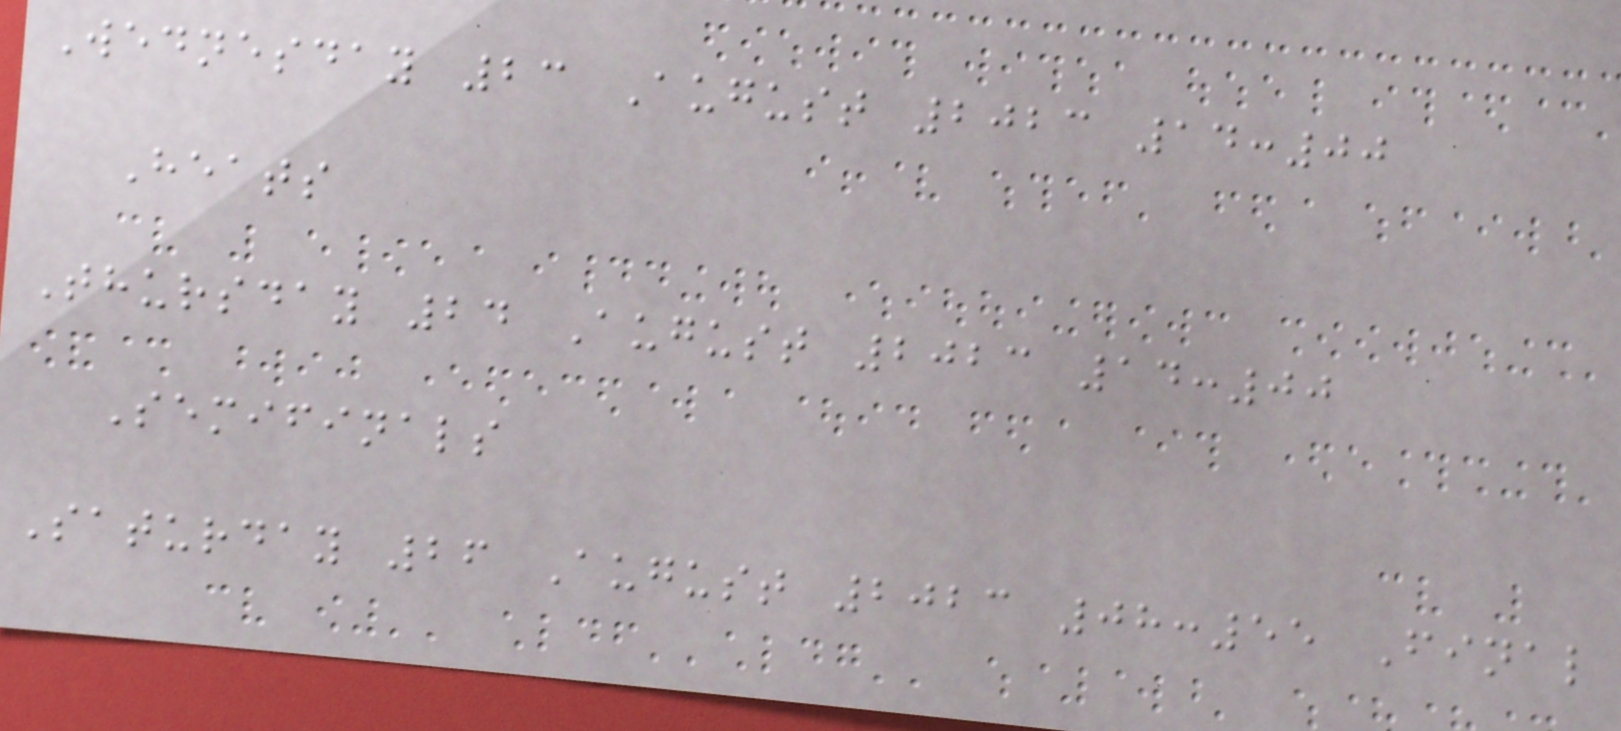Wednesday 23 August 2023 14:00
Heats
Thursday 24 August 2023 14:00
Semifinals
Saturday 26 August 2023 08:55 Final
